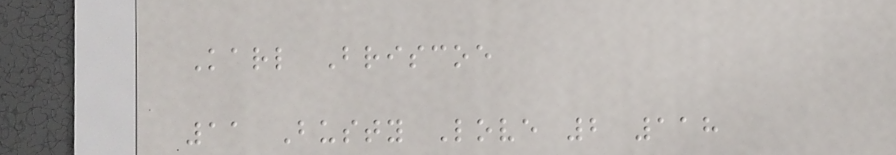Karl Briscoe
11 Busty Love 2 118
